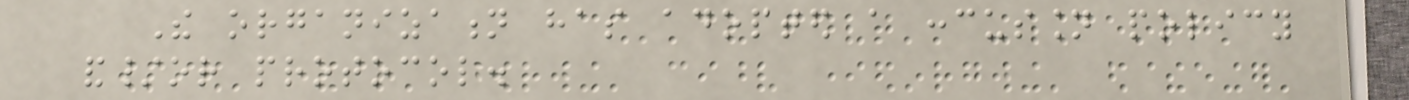The organization has adopted a concussion policy
and/or protocol.
